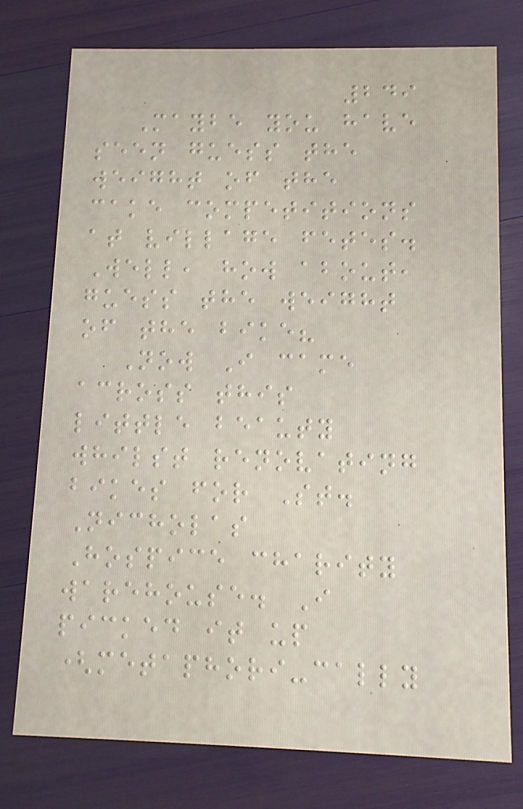249
Maybe you have
seen guess the
weight of the
cake competitions
at village fetes.
Well, how about,
guess the weight
of the bike?
Now I came
across this
little beauty
whilst renovating
bikes for St.
Nicholas
Hospice charity
warehouse. I
picked it up
(metaphori-cally
